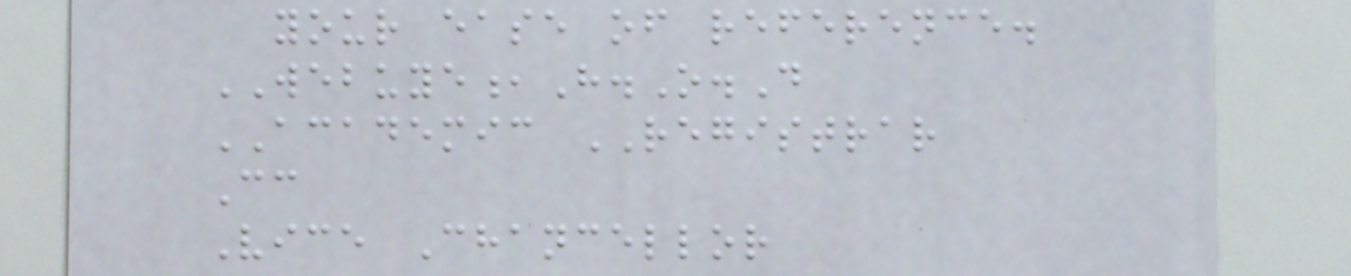your ease of reference.
WEBUYE,H.O.D
ACADEMIC REGISTRAR
Cc
Vice Chancellor
